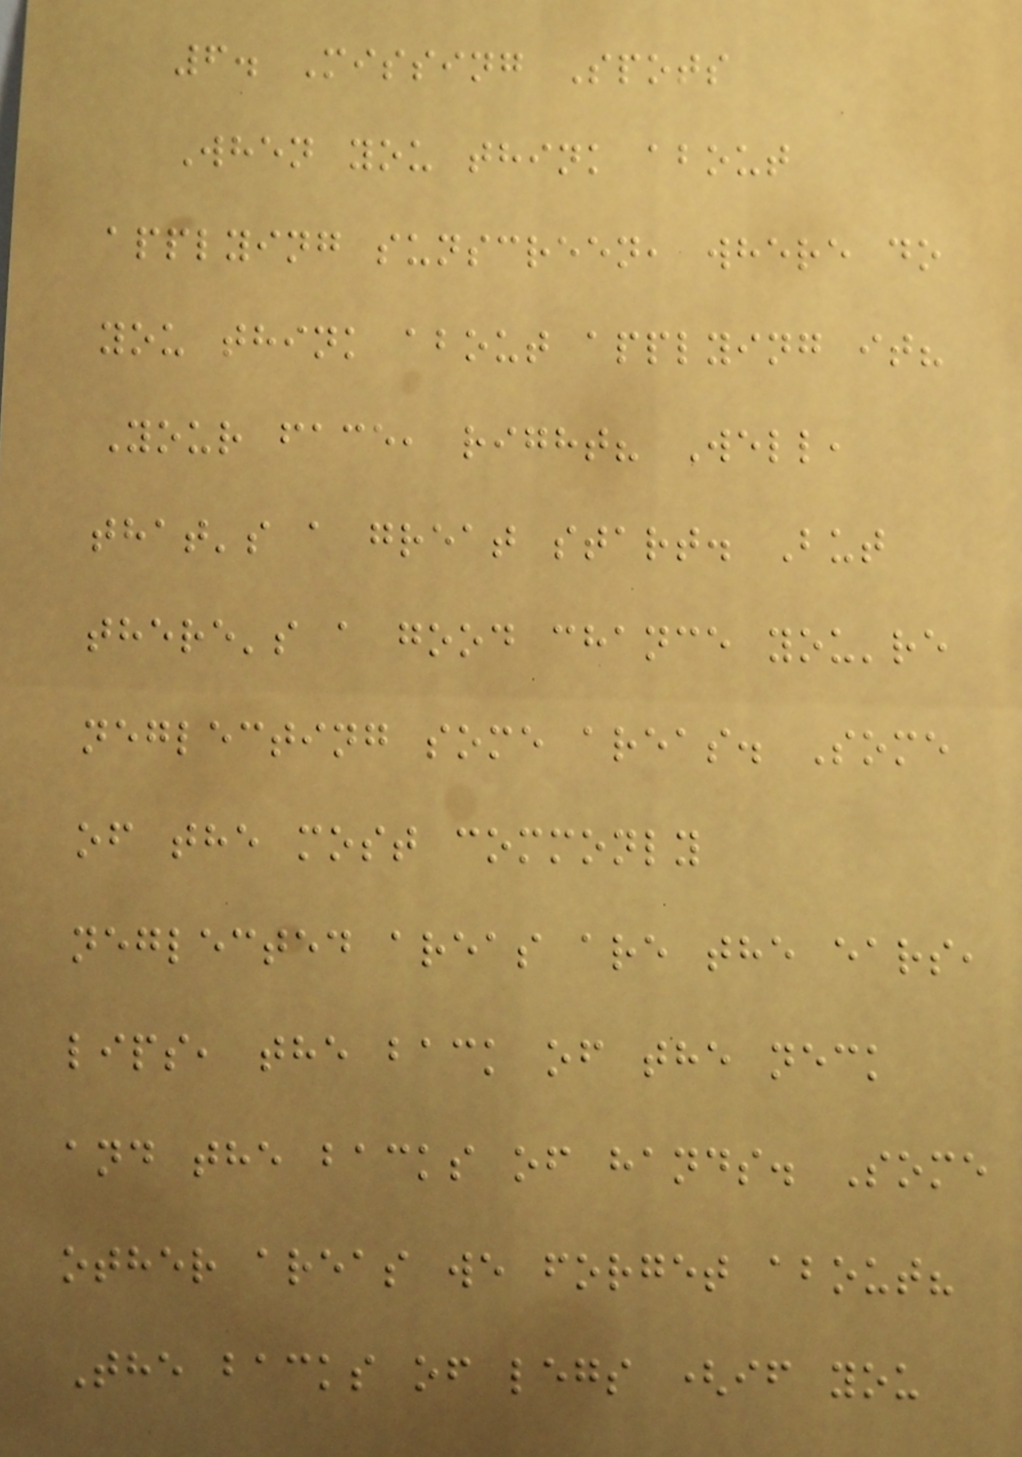6. Missing Spots
When you think about
applying sunscreen, where do
you think about applying it?
Your face, right? Well,
that's a great start. But
there's a good chance you're
neglecting some areas. Some
of the most commonly
neglected areas are the ears,
lips, the back of the neck
and the backs of hands. Some
other areas we forget about?
The backs of legs (if you
